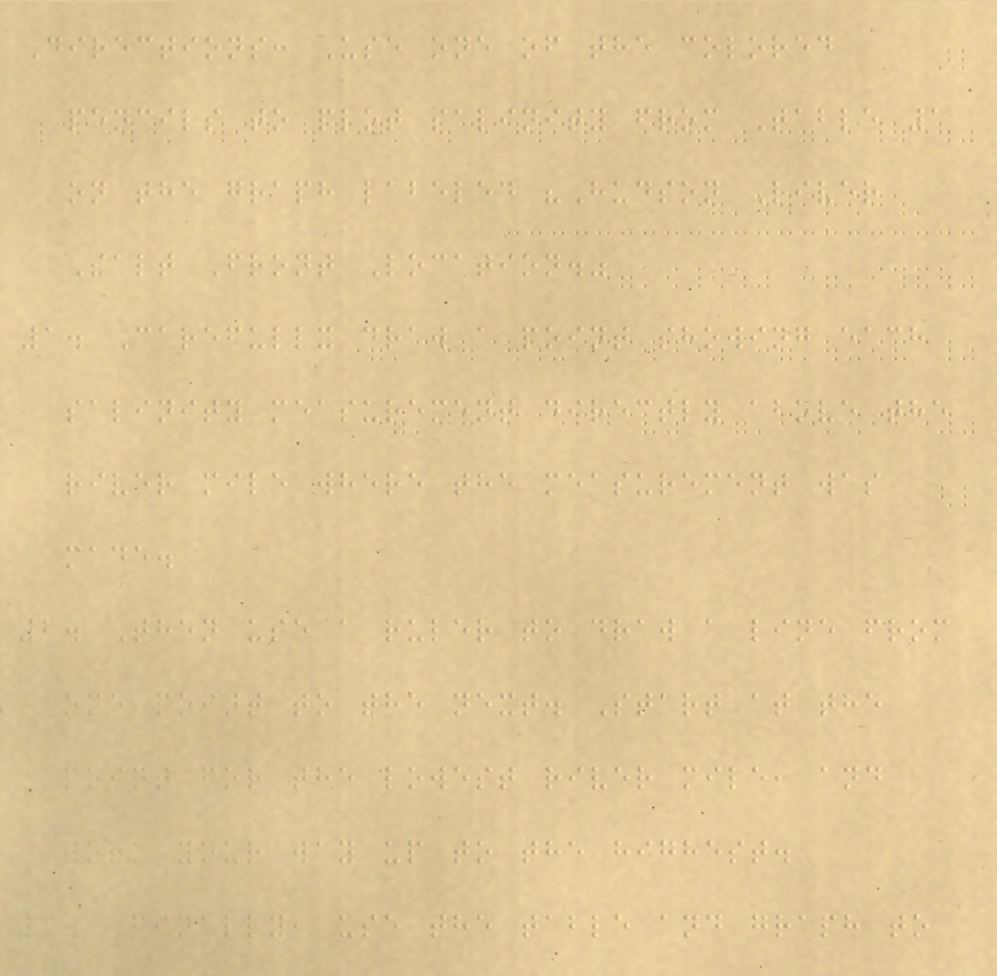Directions: Use one of the colored
pencils to plot salinity from Table 1
on the graph labeled "Hudson River
Salt Front Location."
1. Carefully draw a point showing each
salinity measurement directly above the
river mile where the measurement was
made.
2. Then use a ruler to draw a line from
one point to the next. Start at the
point for the lowest river mile, and
work your way up to the highest.
3. Finally, use the table and graph to
